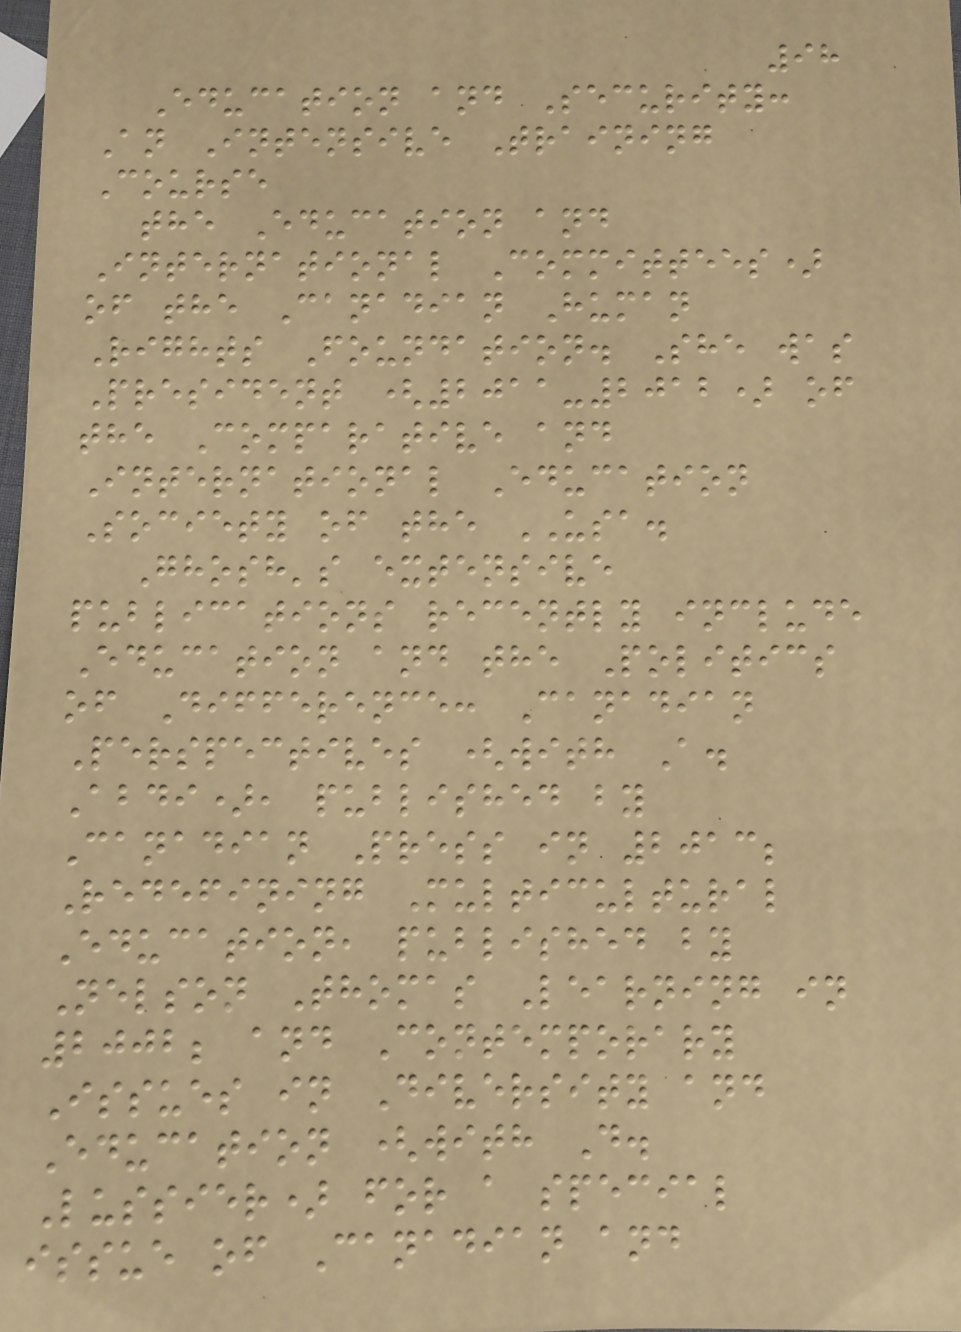98
Education and Security:
An Intensive Training
Course
the Education and
International Committees)
of the Canadian Human
Rights Foundation. She was
President (2011-2012) of
the Comparative and
International Education
Society of the USA.
Ghosh's extensive
publications recently include
Education and the Politics
of Difference: Canadian
Perspectives (with A.
Abdi), published by
Canadian Press in 2013;
Redefining Multicultural
Education, published by
Nelson Thomas Learning in
2002; and Contemporary
Issues in Diversity and
Education (with D.
Lussier) for a special
issue of Canadian and
